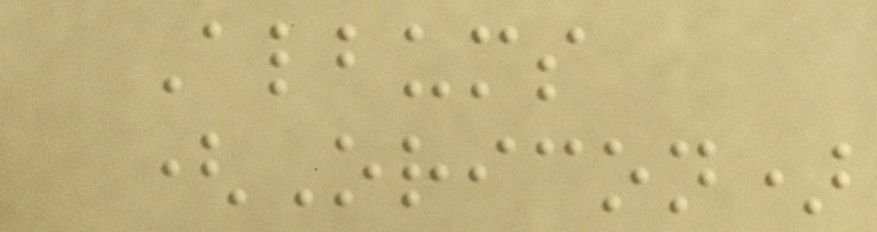Albums
(Oricon)
